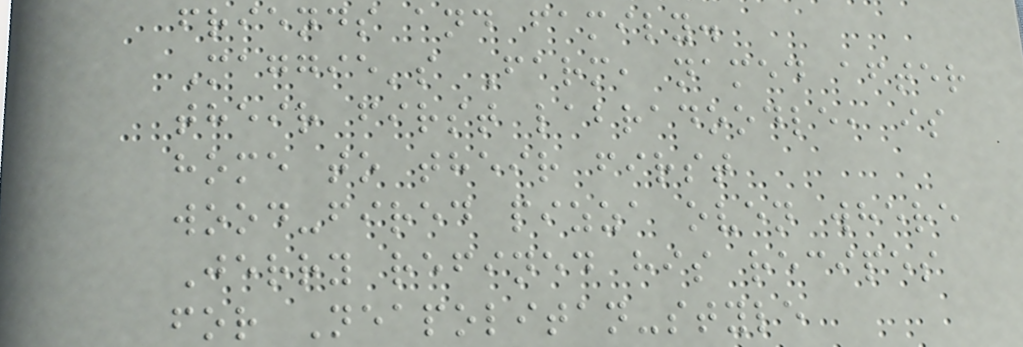friends and family.
Maggie's Farm, named after
their first labradoodle, is
home to their first
wood-fired pizza oven where
Jerry refined his recipes
for Neapolitan-style
